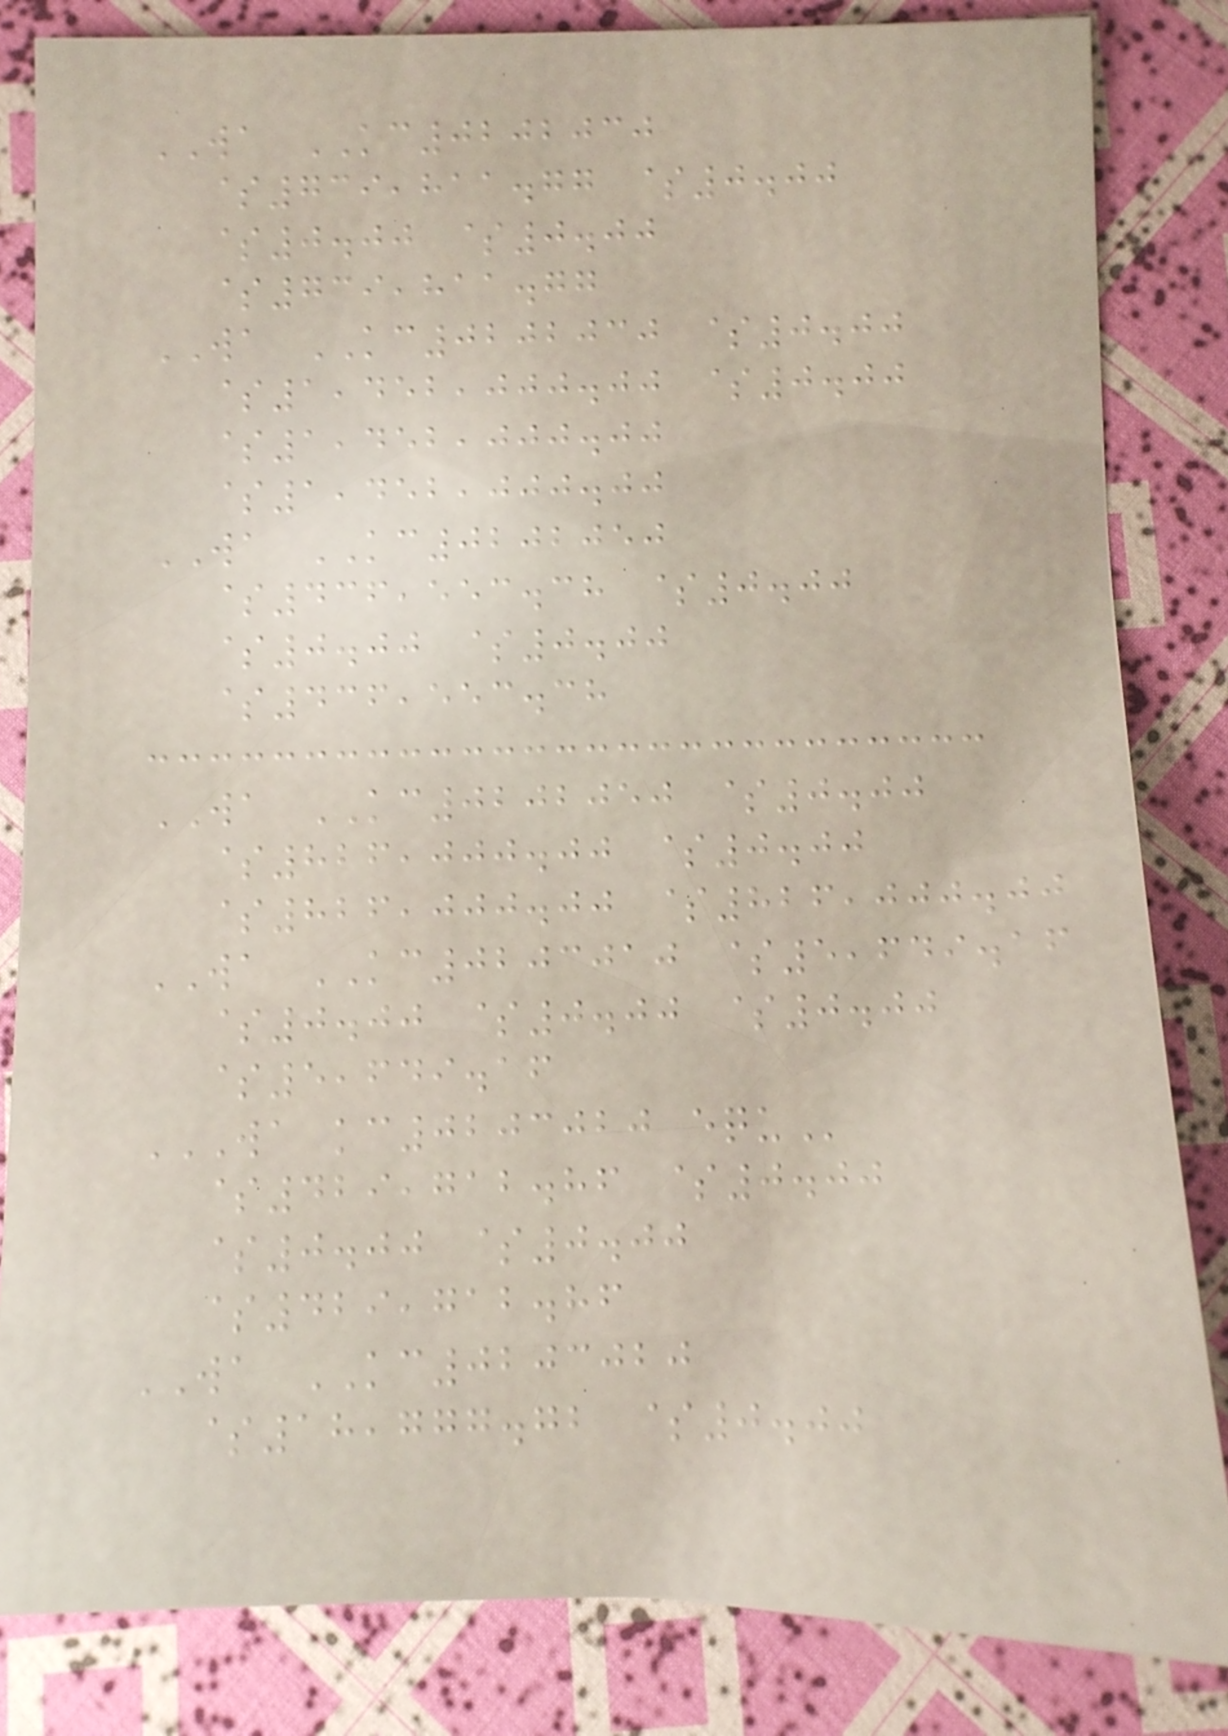WA KC0202030
$739,811.77 $0.00
$0.00 $0.00
$739,811.77
WA KC0202030 $0.00
$1,452,000.00 $0.00
$1,452,000.00
$1,452,000.00
WA KC0202050
$436,553.38 $0.00
$0.00 $0.00
$436,553.38
WA KC0202050 $0.00
$826,000.00 $0.00
$826,000.00 $826,000.00
WA KC0203010 $5,649.16
$0.00 $0.00 $0.00
$5,649.16
WA KC0203020 EQU
$429,712.86 $0.00
$0.00 $0.00
$429,712.86
WA KC0203020
$18,777.72 $0.00
